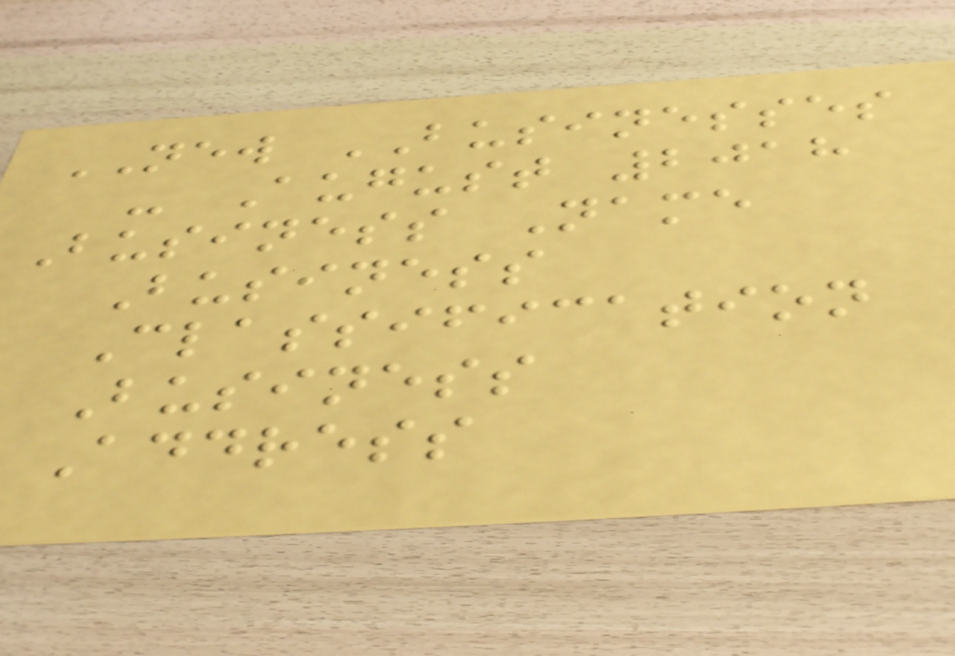NEW BUSINESSES
- August 2018
Business Name
Business
Classification
Business
Address
